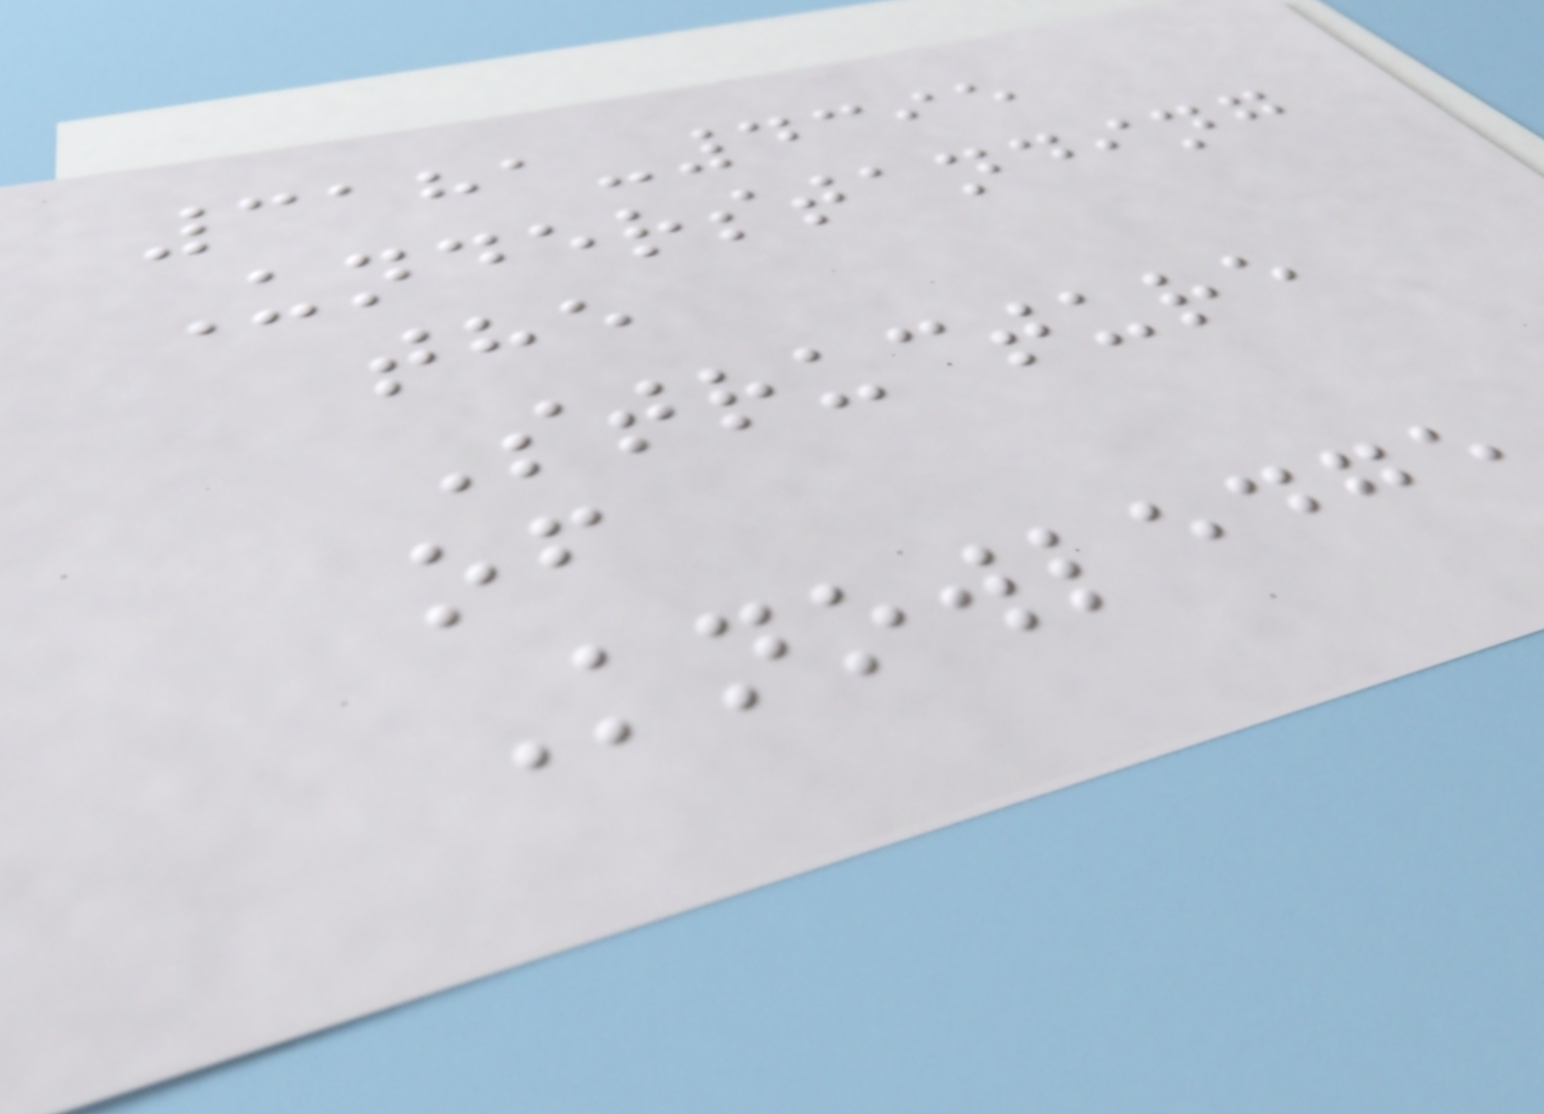3181-4395
Understanding
the
Structure
of
Knowledge
